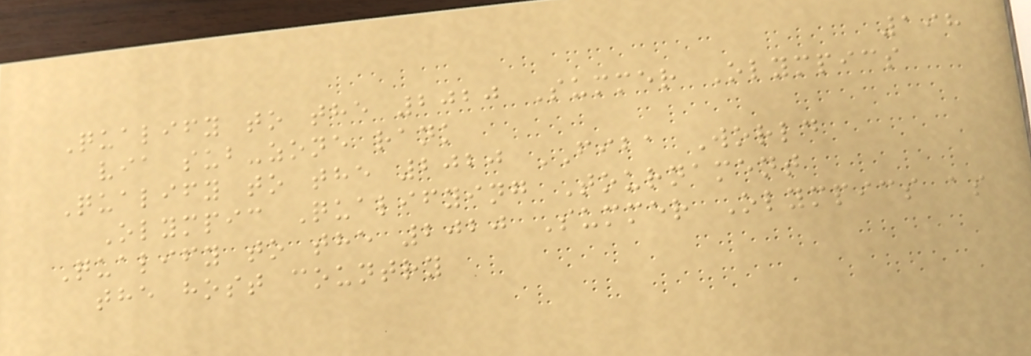198
Qualify to the 2020 Summer Olympics
via sub-zone rank
Qualify to the 2020 FIBA World
Olympic Qualifying Tournament
Qualify to the 2020 Summer Olympics as
the host country
